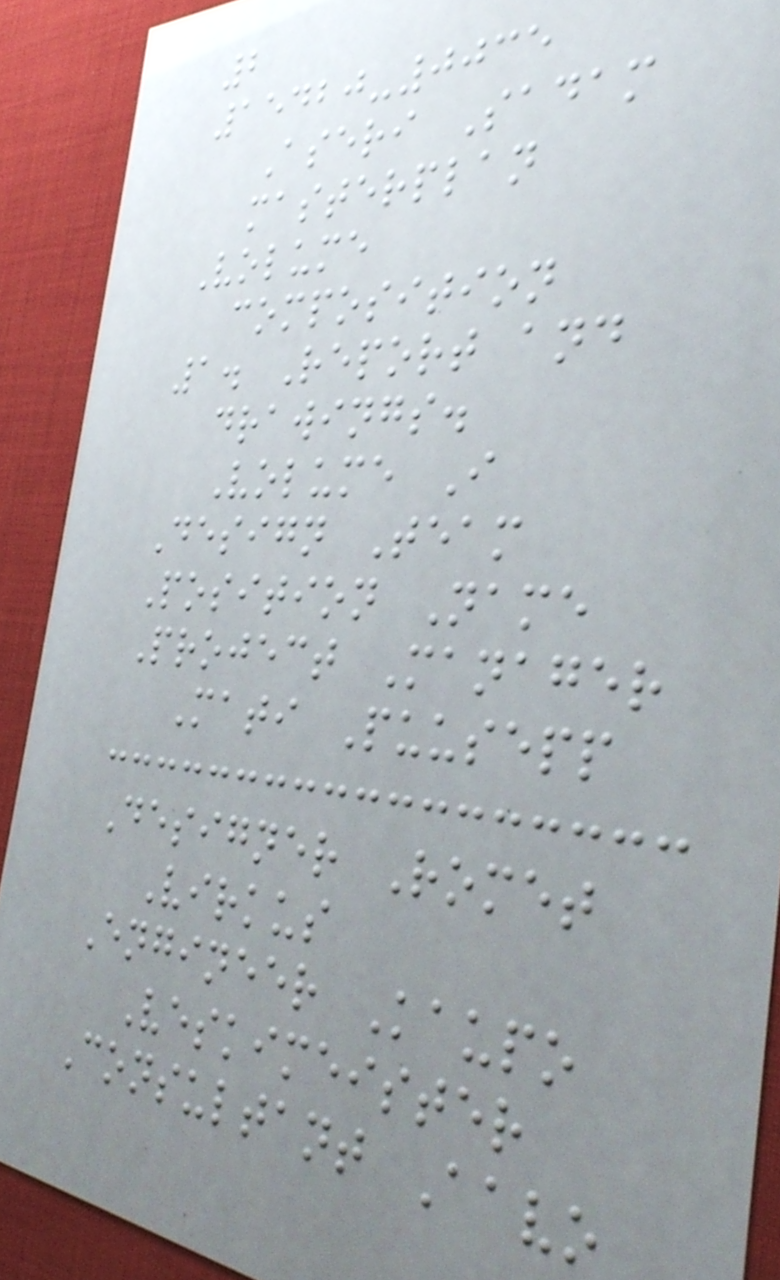2
15420-0035
Aseri Sadam
masterplan
Volume
composition
1. Report and
drawings.
Volume I
Design Team
Position Name
Project Manager
Mati Puusepp
Designer Romet
Virkus
Engineer Kaupo
Veskimeister
Consultant Aavo
